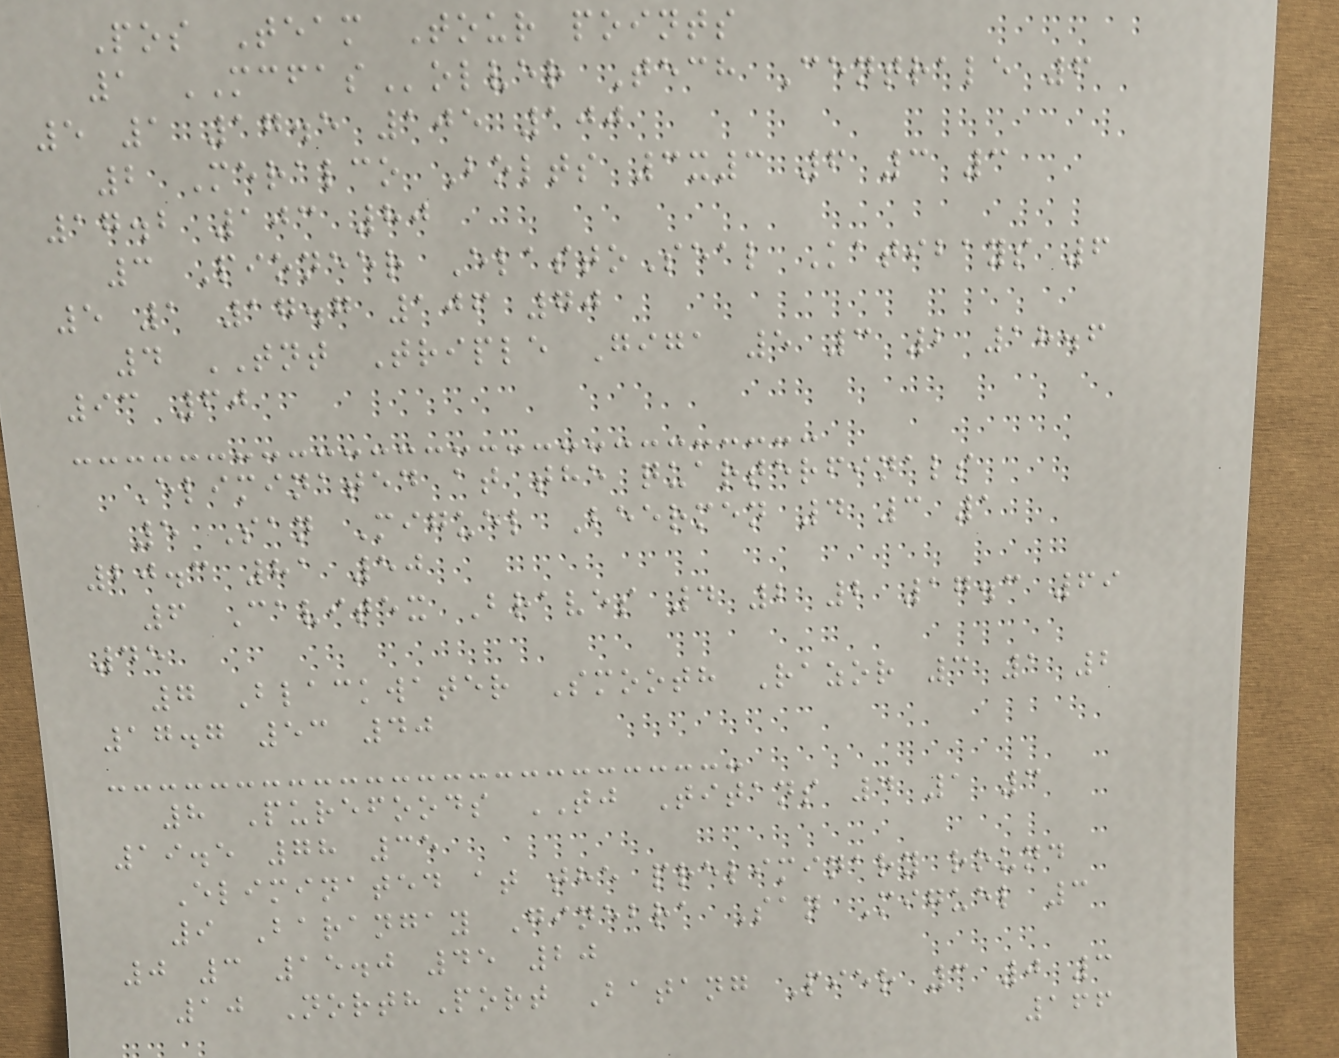Pos Team Tour points
1 MCFASolver Tech Centrale 6
5 1 17.5 105 100
2 Meralco Bolts 3x3 6 3 3
17.2 103 80
3 Pioneer ElastoSeal Katibays 6
5 1 17.7 106 70
4 TNT Triple Giga 5 3 2 18.6
93 60
Eliminated at the quarterfinals
5 San Miguel Beermen 4 3 1
20.3 81 50
6 Cavitex Braves 4 2 2 17.3 69
45
7 Blackwater Smooth Razor 3 1 2
17.7 53 40
8 Purefoods TJ Titans 4 1 3
19.5 78 35
Eliminated at the preliminary round
9 Barangay Ginebra San Miguel 3
0 3 15.0 45 20
10 NorthPort Batang Pier 3 0 3
166
